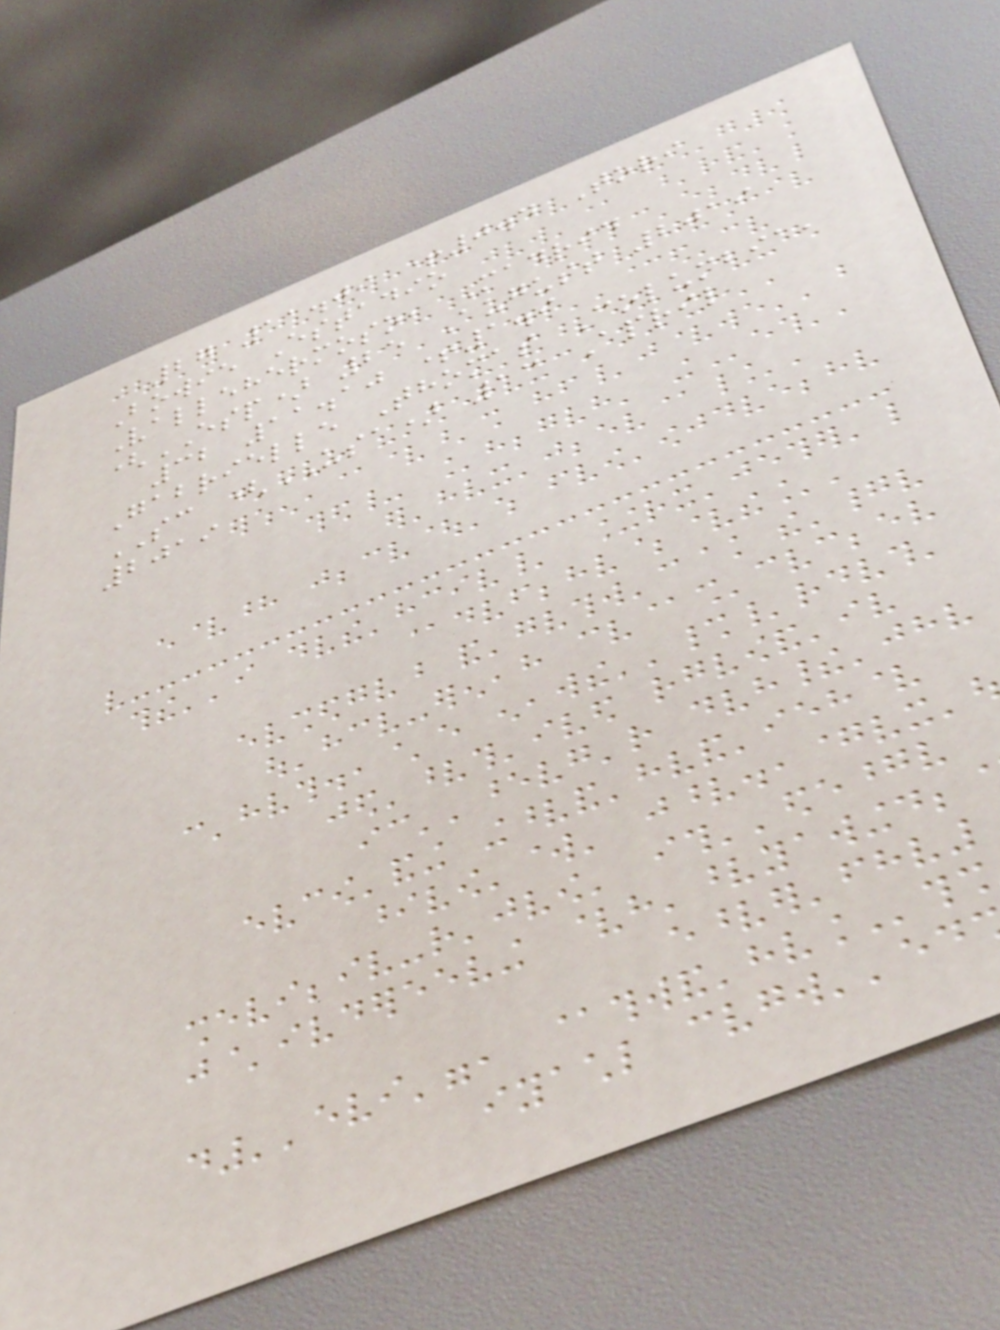27 11.09 +0.4 Tori
Bowie Estadio
Vallehermoso, Madrid
(ESP) 25 August 2019
32 11.10 +1.9
Gabrielle Thomas Columbia,
SC (USA) 13 April
2019
